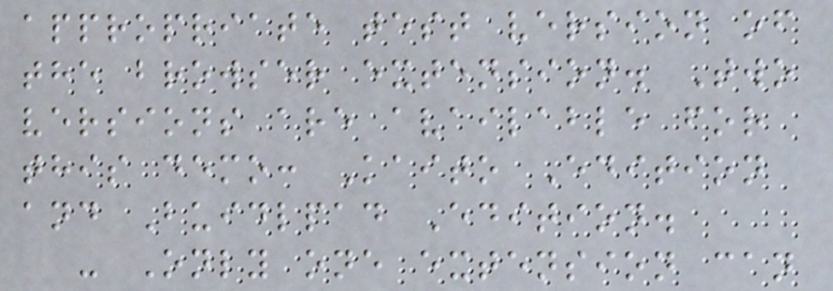appropriate test version of
the browser extension. Two
versions are available for
this demo: Kaito Edition
and Buidlpad Edition.
- Only one extension can
